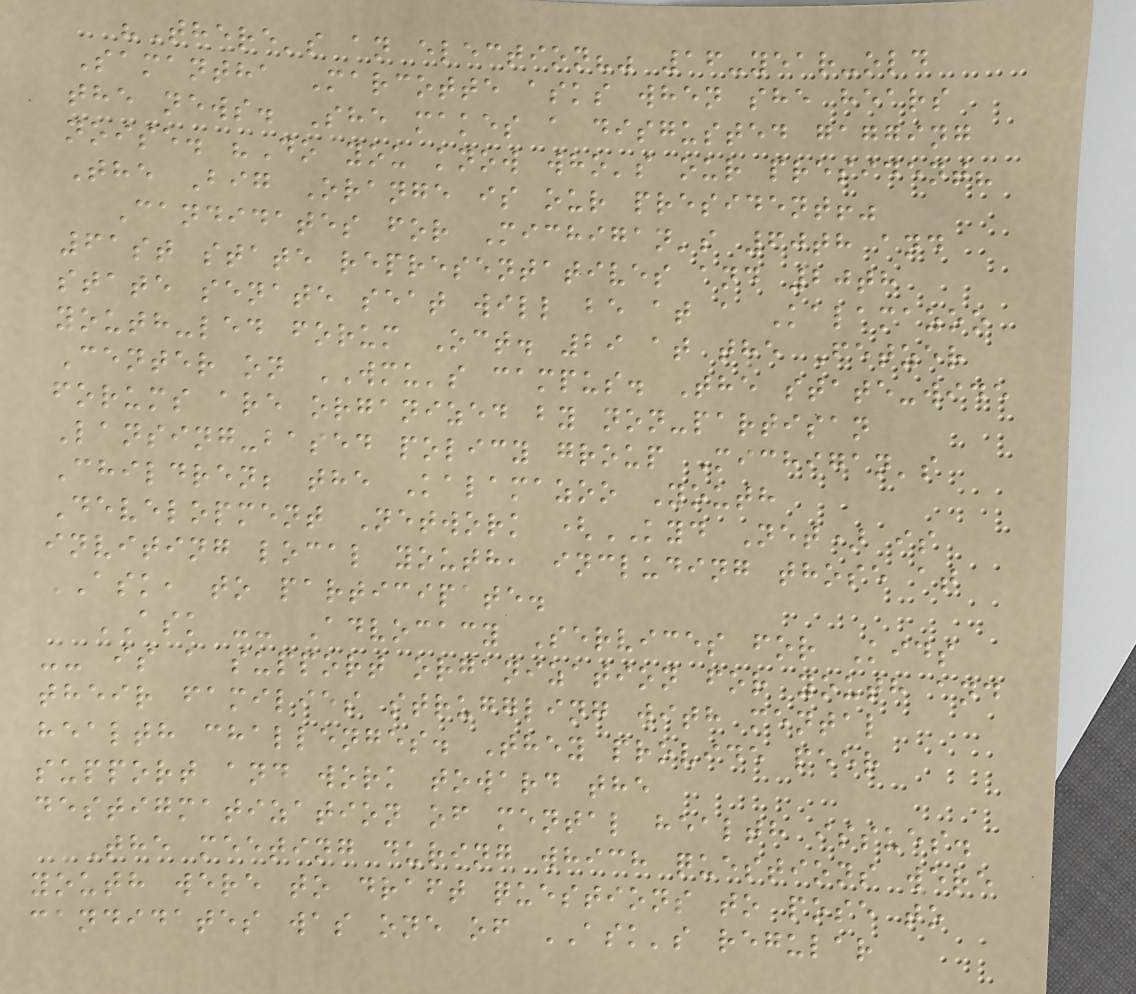"There's an election?" 16-year-old
Samantha Marcotte asks when she hears
the news. She makes a disgusted gagging
noise. "Do you know who's our president?
The Big Orange is our president!"
Candidates for Michigan's 60th and
61st state representatives and 20th
state senate seat will be at a Kalamazoo
youth-led forum Oct. 29 at the Fetzer
Center on WMU's campus. The state-wide
forums are organized by non-partisan
Lansing-based policy group Michigan's
Children; the Kalamazoo Youth
Development Network (KYD Net) is
inviting local youth, including those at
ASK, to participate.
ASK -- Advocacy Services for Kids
-- is a support organization for youth and
their families struggling with mental
health challenges. They provide peer
support and work toward the
destigmatization of mental health issues.
The meeting during which questions were
youth were to draft questions to pose to
candidates was one of ASK's regular
